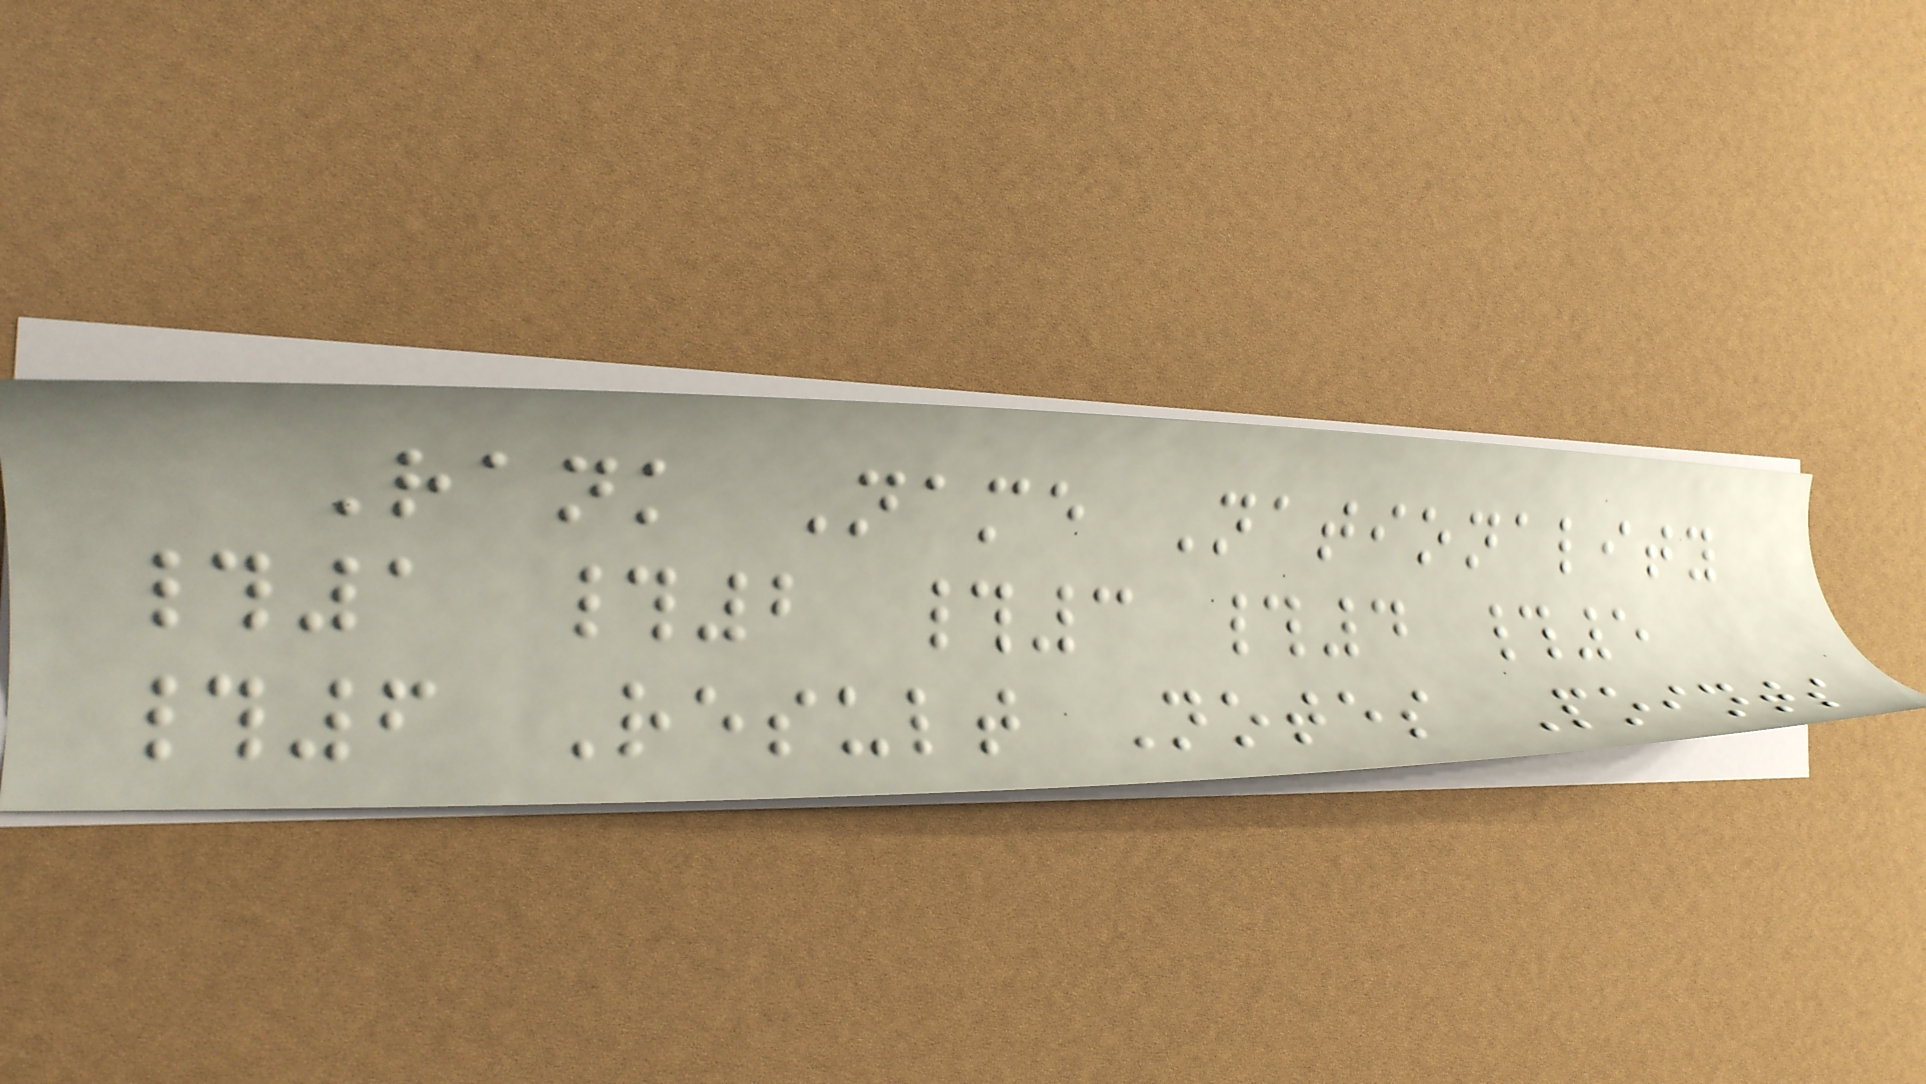Rank Name Nationality
#1 #2 #3 #4 #5
#6 Result Notes Points
